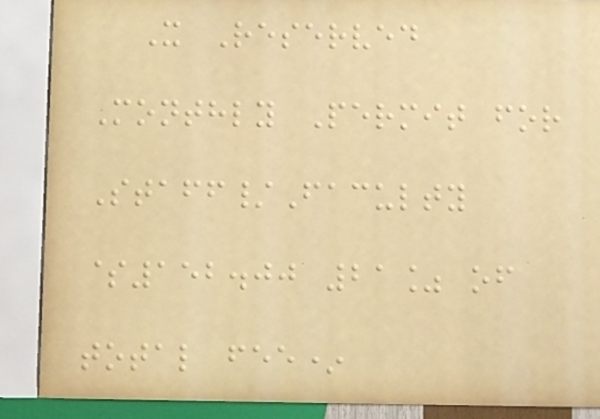X Reserved
Monthly Permit for
Staff/Faculty
$152.00 21% of
total fee*
